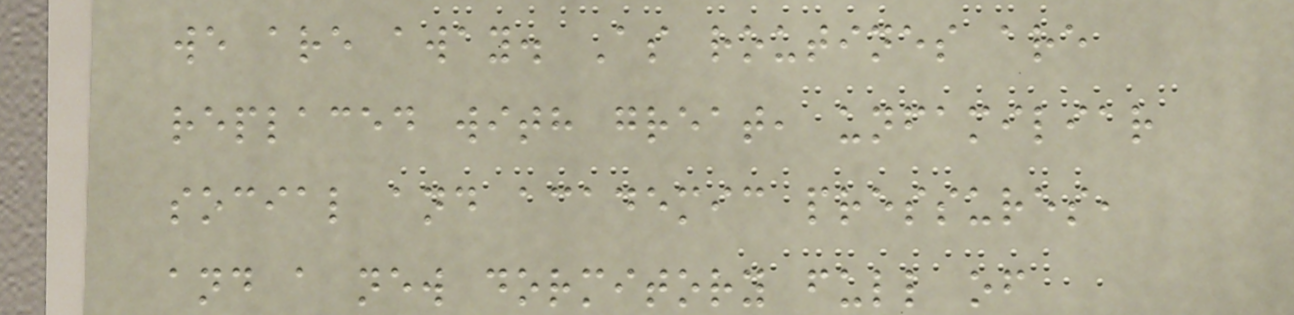we are away. As routines are
replaced with great, unfamiliar
social and academic pressures,
and a new dormitory full of
